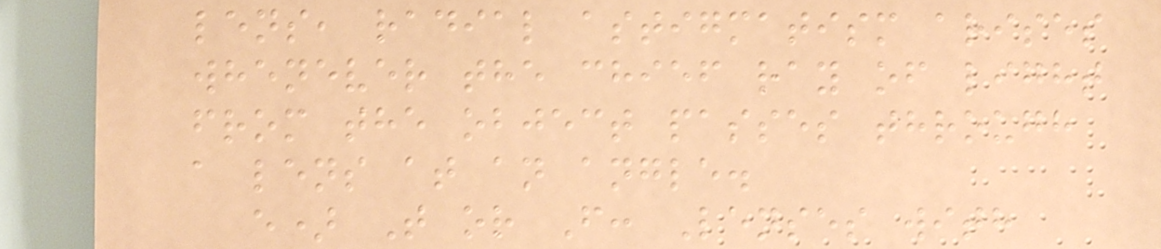lens, radial astigmatism arises
whenever the chief ray of light
from the object passes through
a lens at an angle.
e) T or F: Lenses with
